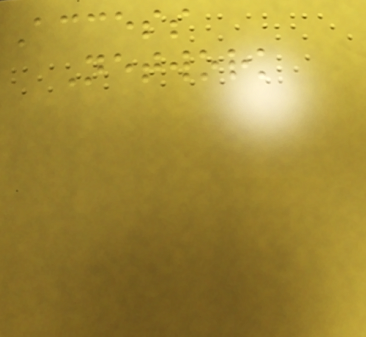Access
Network
